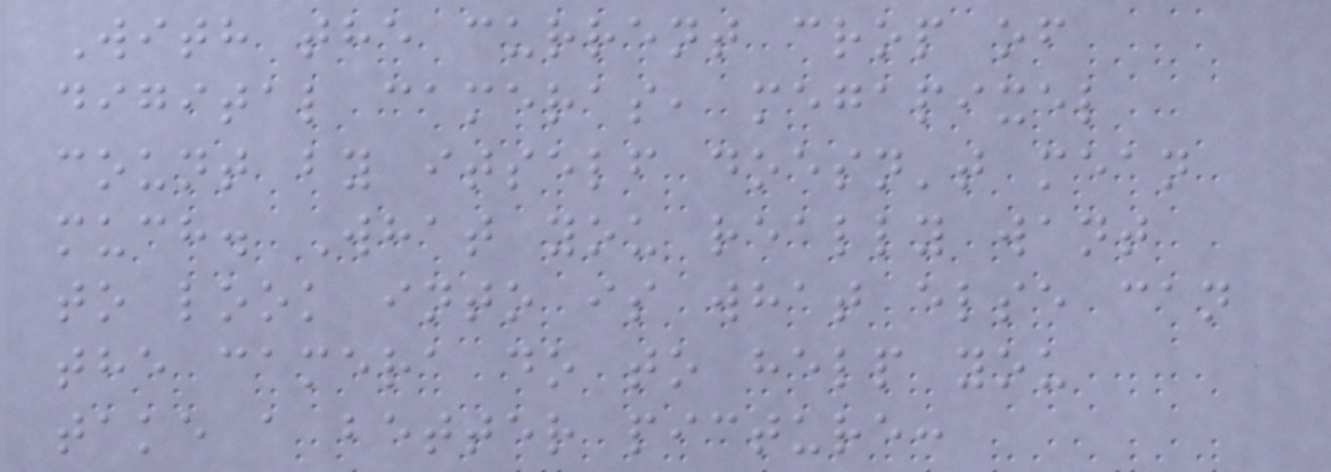With the current crop of
digital cameras, megapixel
count by itself doesn't mean
much. What you really want
to look into is what else can
the camera do to help you
take a better picture:
